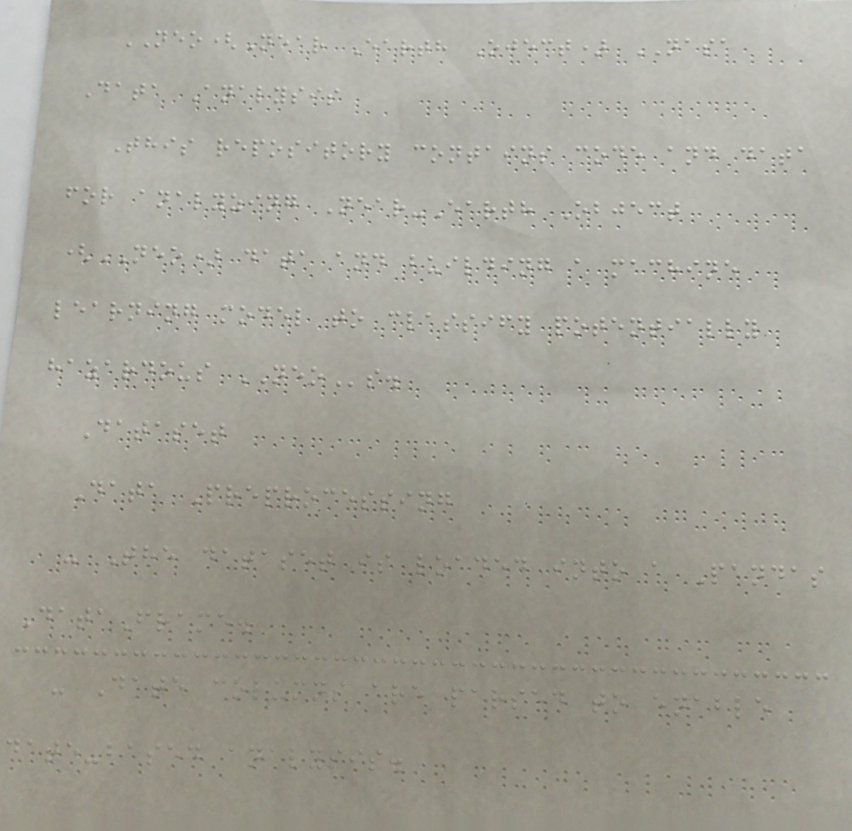NEO(Near Earth Oject) NASA
Data Analysis
This repository contains code and data
for analyzing Near-Earth Object
(NEO) data and building a machine
learning model to classify potentially
hazardous NEOs.
Dataset
Data Preprocessing
- The dataset is loaded into a Pandas
DataFrame.
- Date columns are parsed to enable
date-based analysis.
